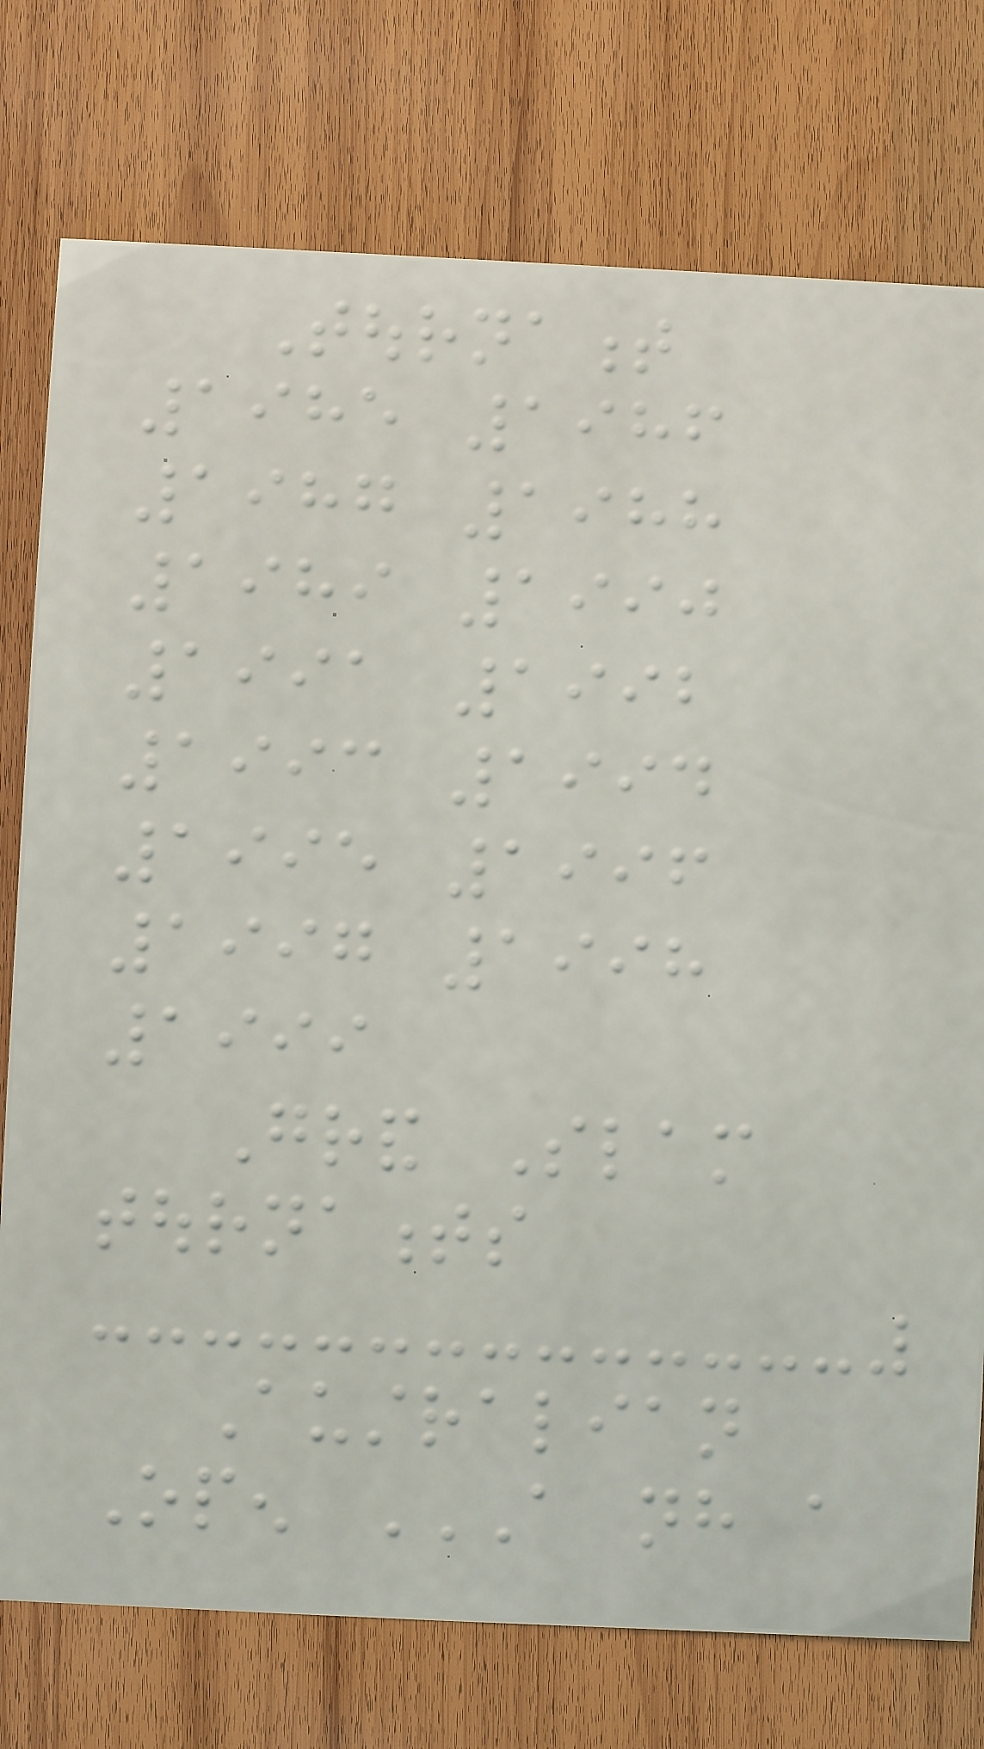Tournament
1985 1986
1987 1988
1989 1990
1991 1992
1993 1994
1995 1996
1997 1998
1999
Grand Slam
tournaments
Australian
Open A NH A
